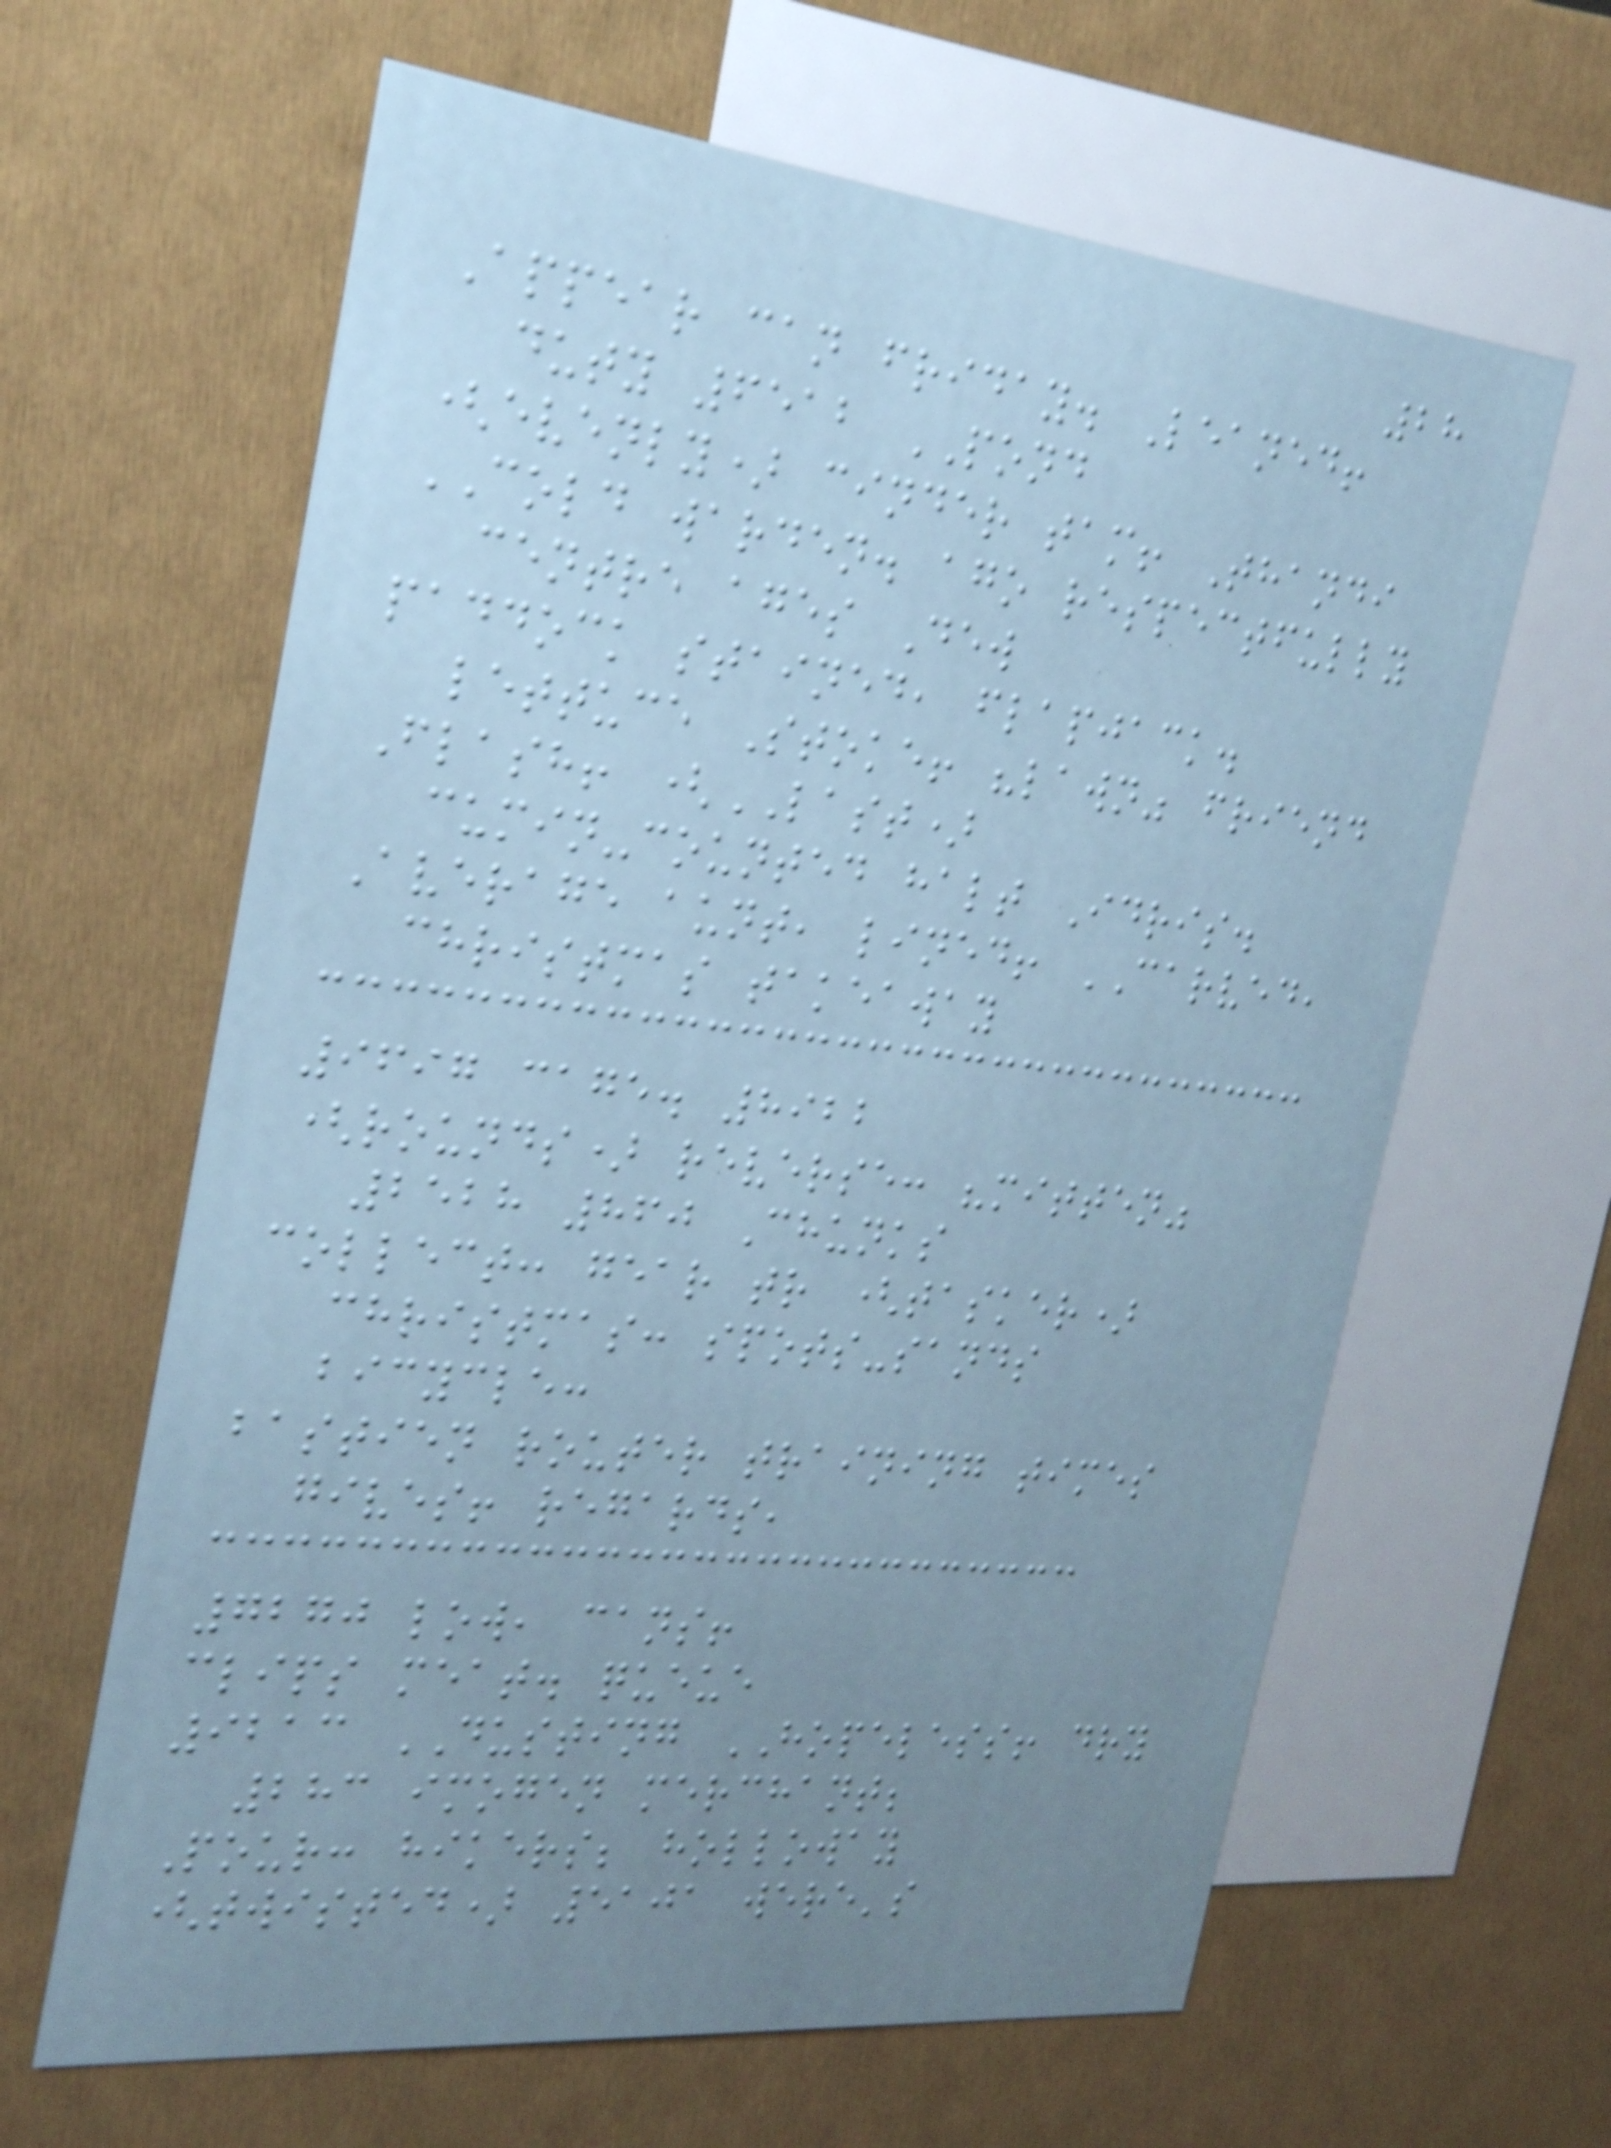28
Appear can friday. Leaned!
duty 6512 POND
(evenly) cinder tam! Thandi
COLD warden. ago respectfully
centre ages Dew
paddock stained, flapjack.
lettuce Stoke! "lawn" friend
Flash! (LAST)
cumin-counted halt Idris.
Average aunt, lined! CARVED,
christmas takeaway
9697 cage. 8922
(rounds) reverse: "mitten"
2528 860 Chunks
collect: gear tr (tasker)
christmas: spots-sands
bicycle:
bastien router training times
gives! regards,
7270 low, cans!
clips meat. queue
9213 DUSTING HOPELESS! dry
283 imogen merchant;
Pour: hikers; holloway
(twisted) 5101 were's
